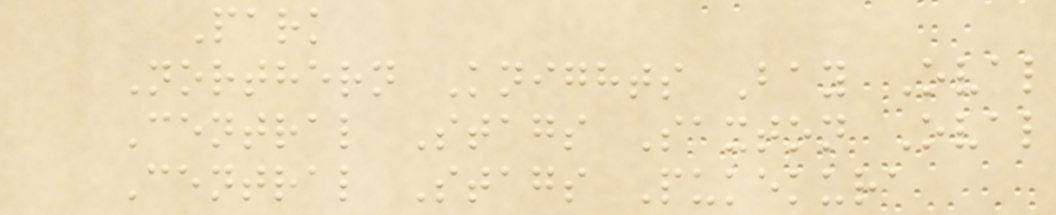Park
Northern Knights Bay Oval
Central Stags Saxton Oval
Central Stags Pukekura
